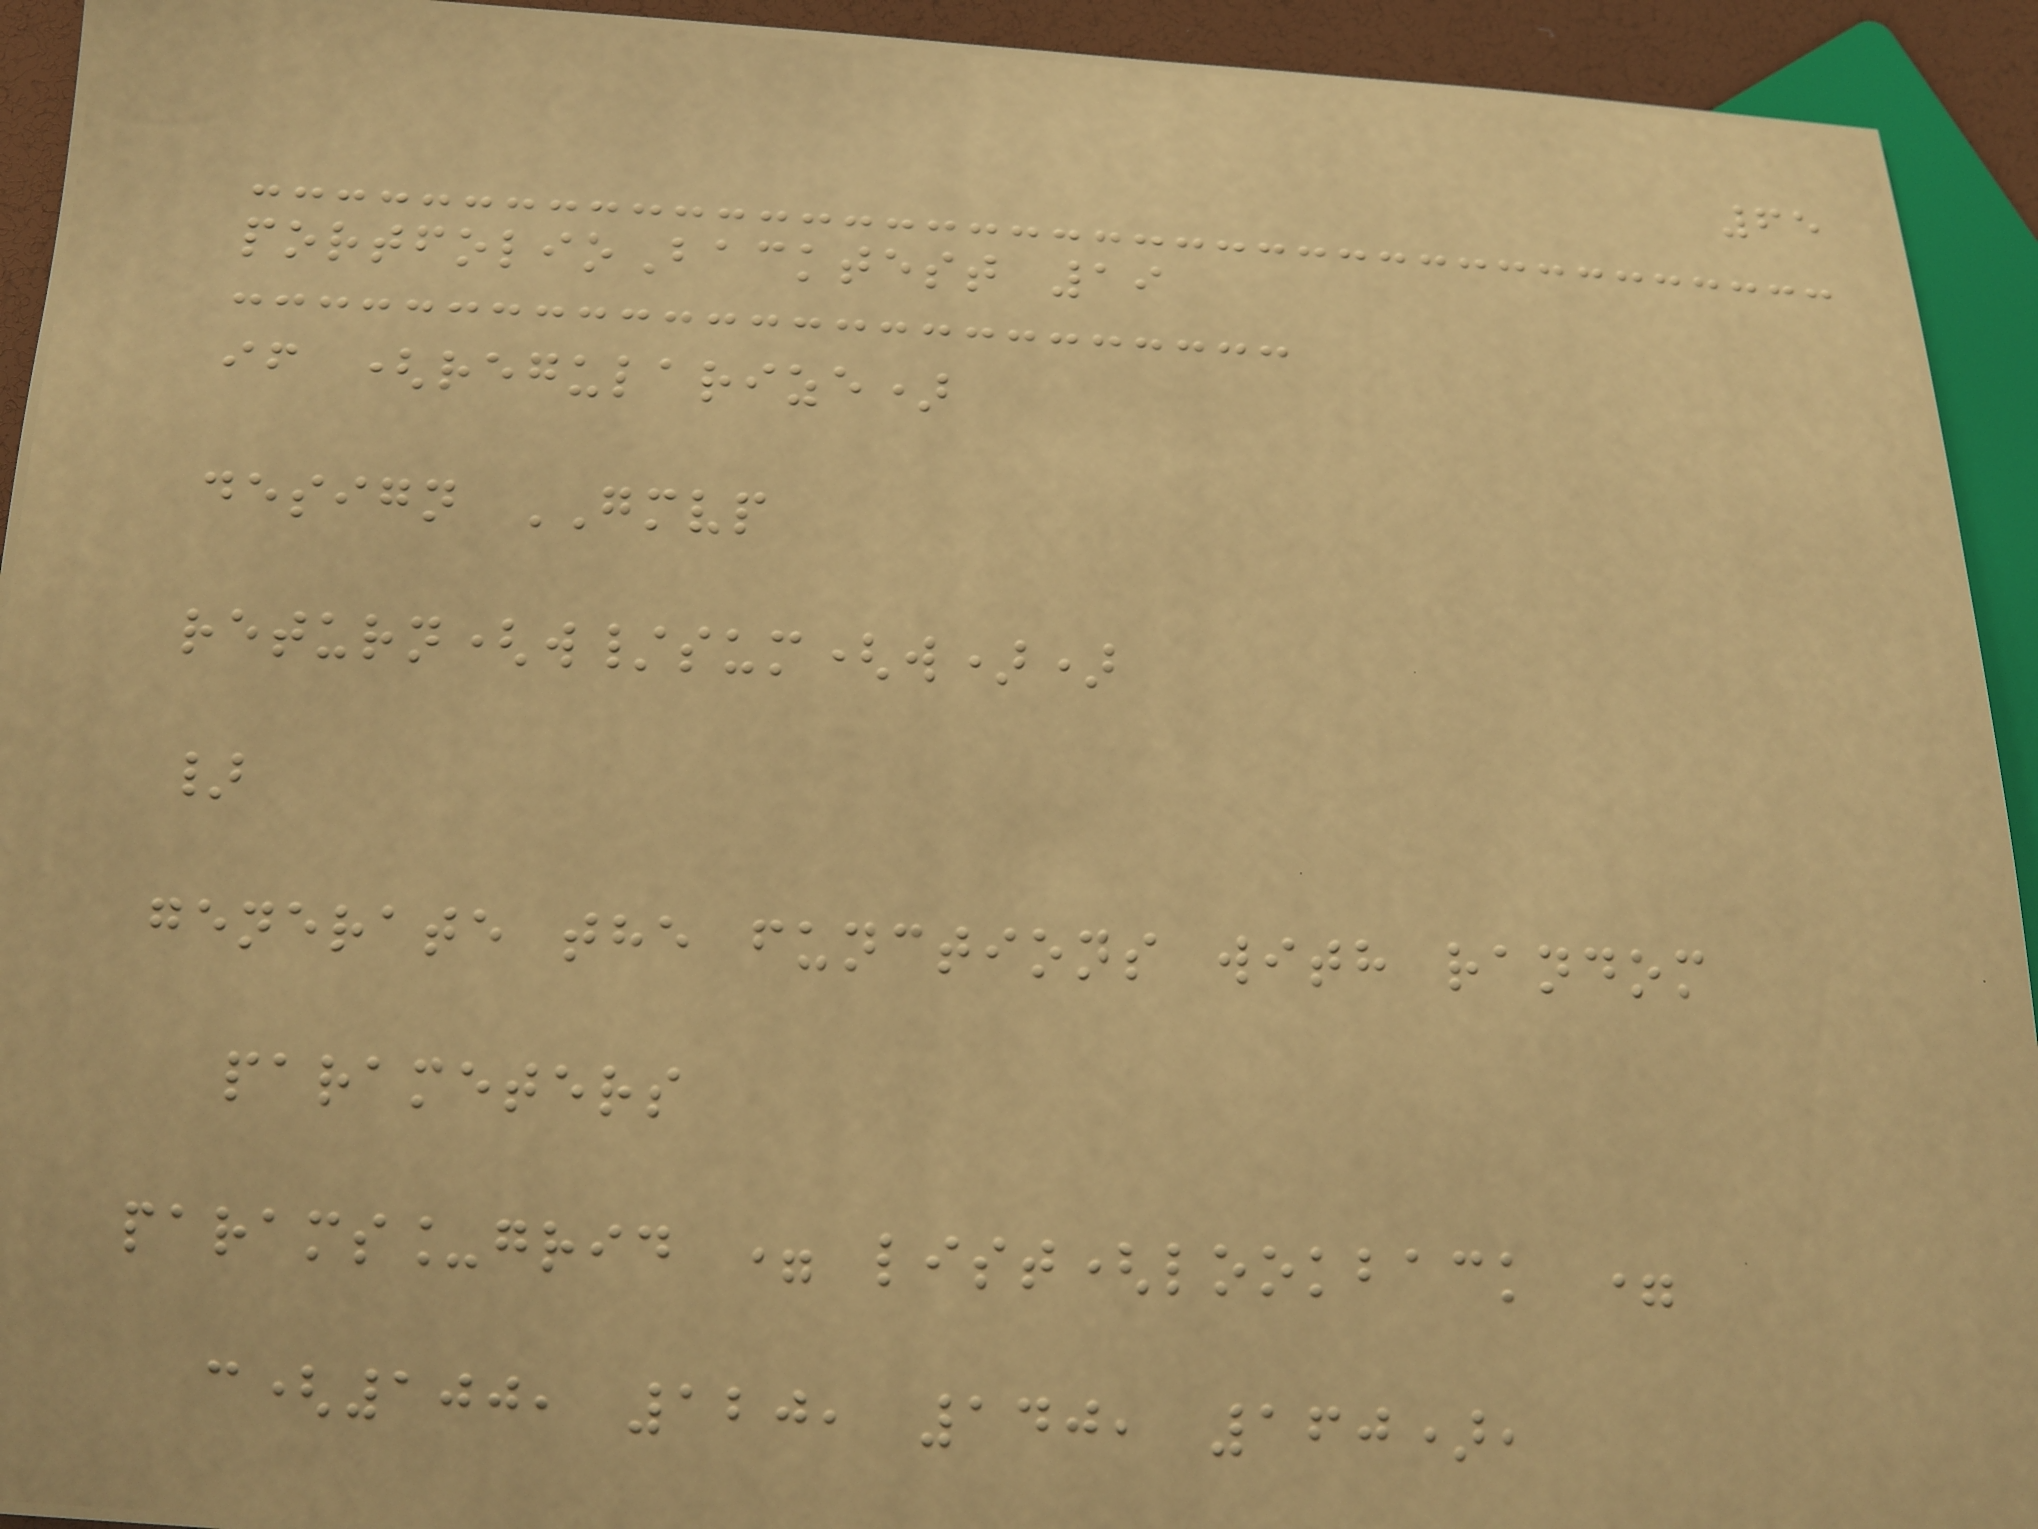65
portfolioBacktest 19
if (regularize)
design GMVP
return(w/sum(w))
}
generate the functions with random
parameters
params_grid = list(lookback =
c(100, 120, 140, 160),
